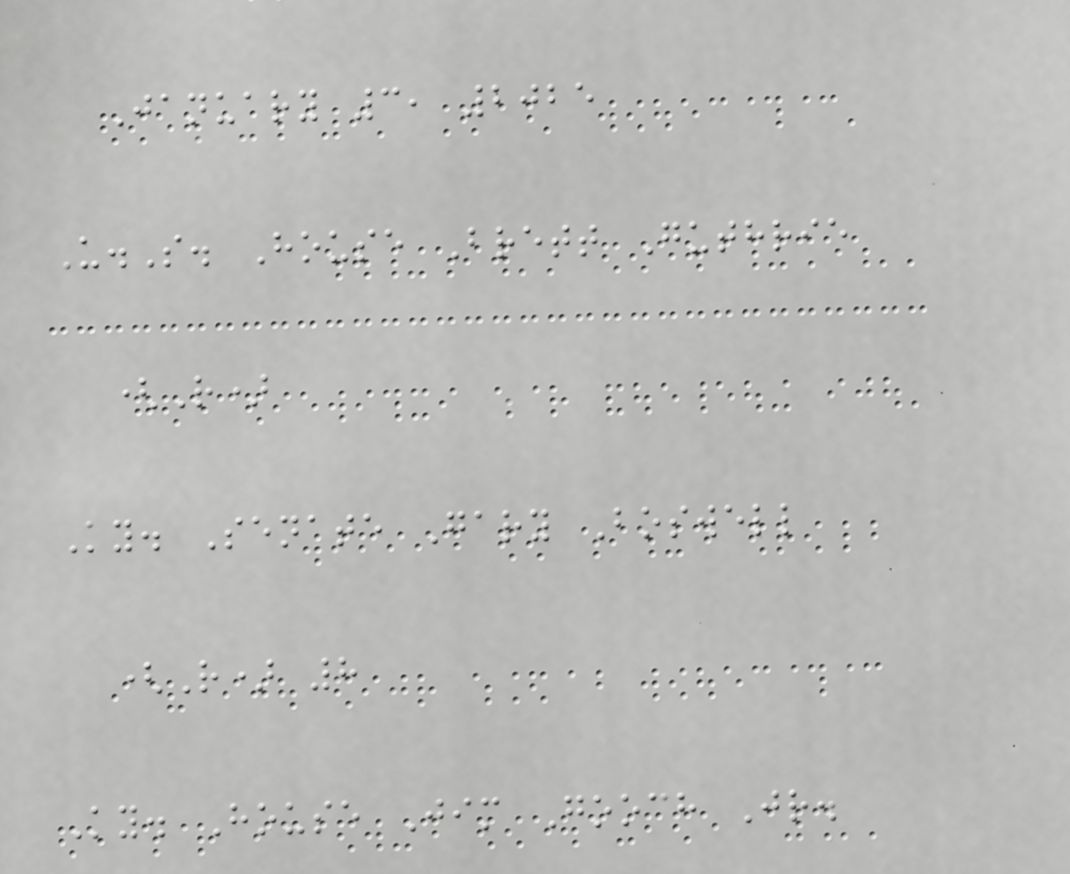January 3, 2025
U.S. House Brett Guthrie
(R)
Ky. Senate Gary Boswell
(R) 8
Ky. House Jim Gooch Jr.
